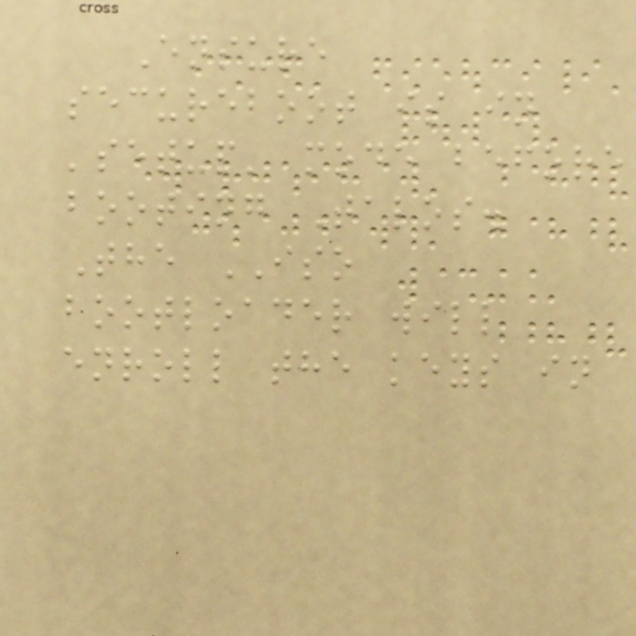Ensure
secureboot is in
'setup' mode before
booting Talos.
The ISO
bootloader will
enroll the keys in
